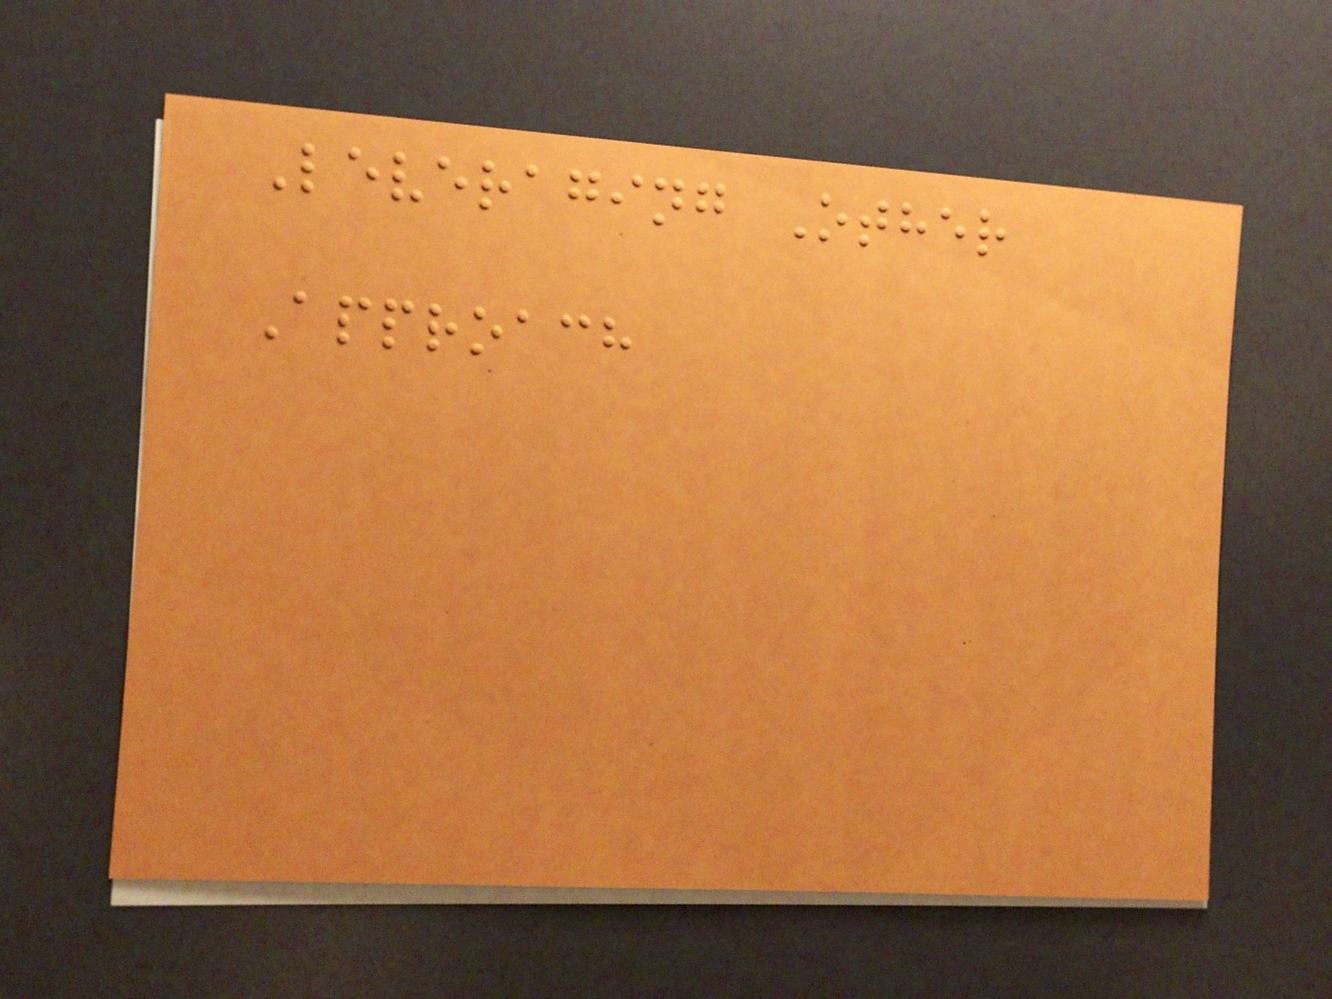Leveraging Other
Approach
